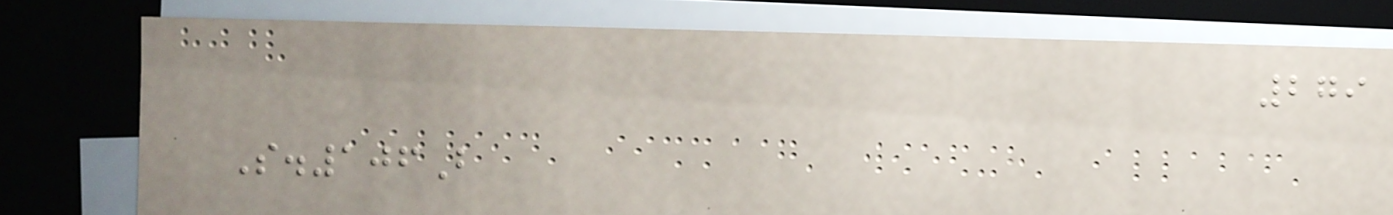279
S.106B
